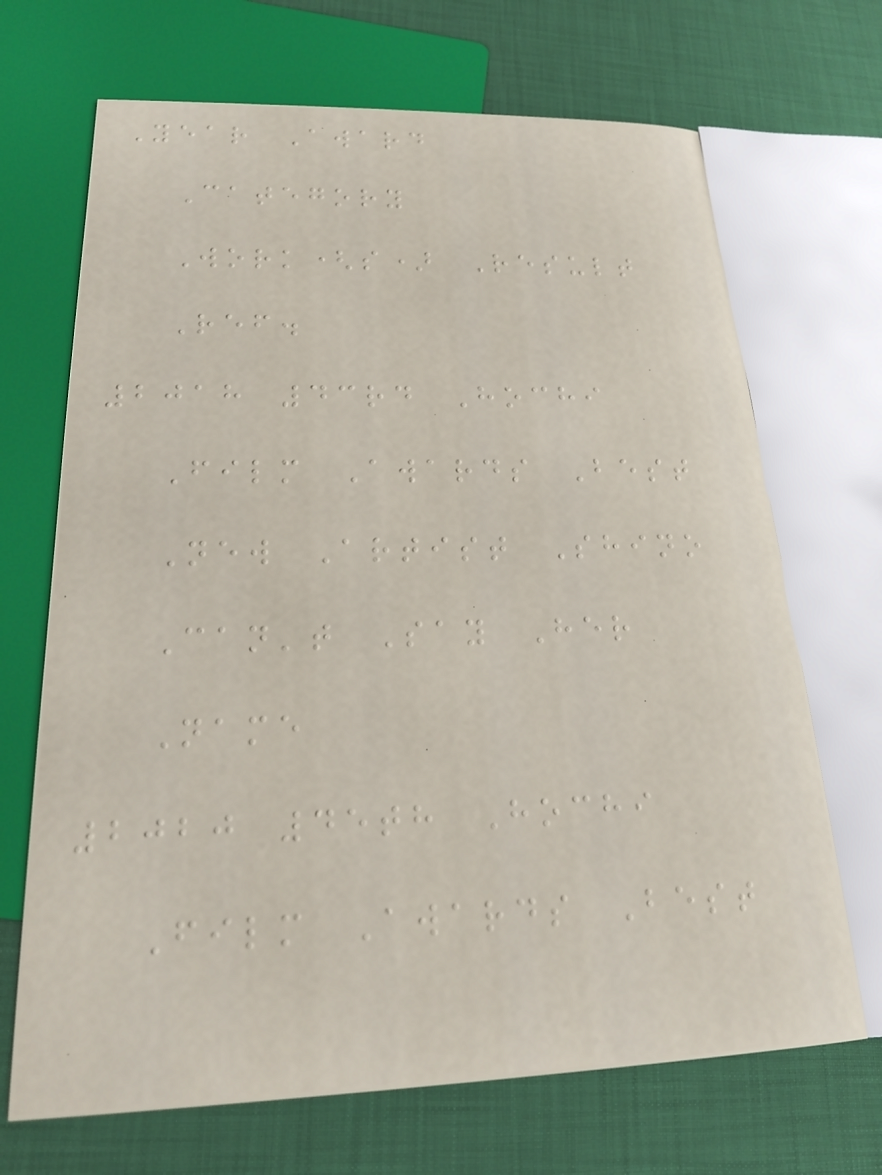Year Award
Category
Work(s) Result
Ref.
2018 43rd Hochi
Film Awards Best
New Artist Shino
Can't Say Her
Name
2020 45th Hochi
Film Awards Best
